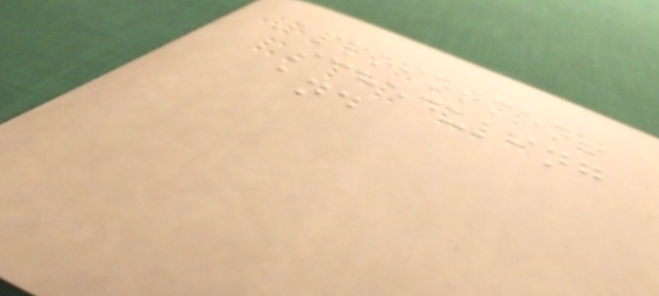Appointment
scheduling
and
